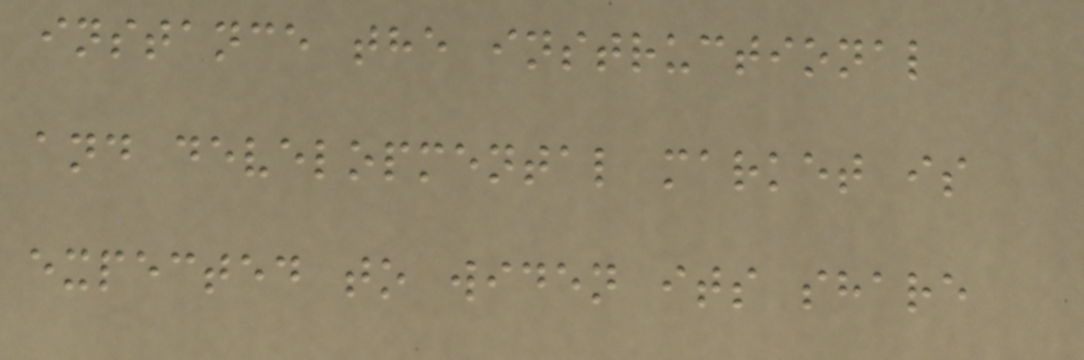instance the instructional
and developmental market is
expected to widen its share
